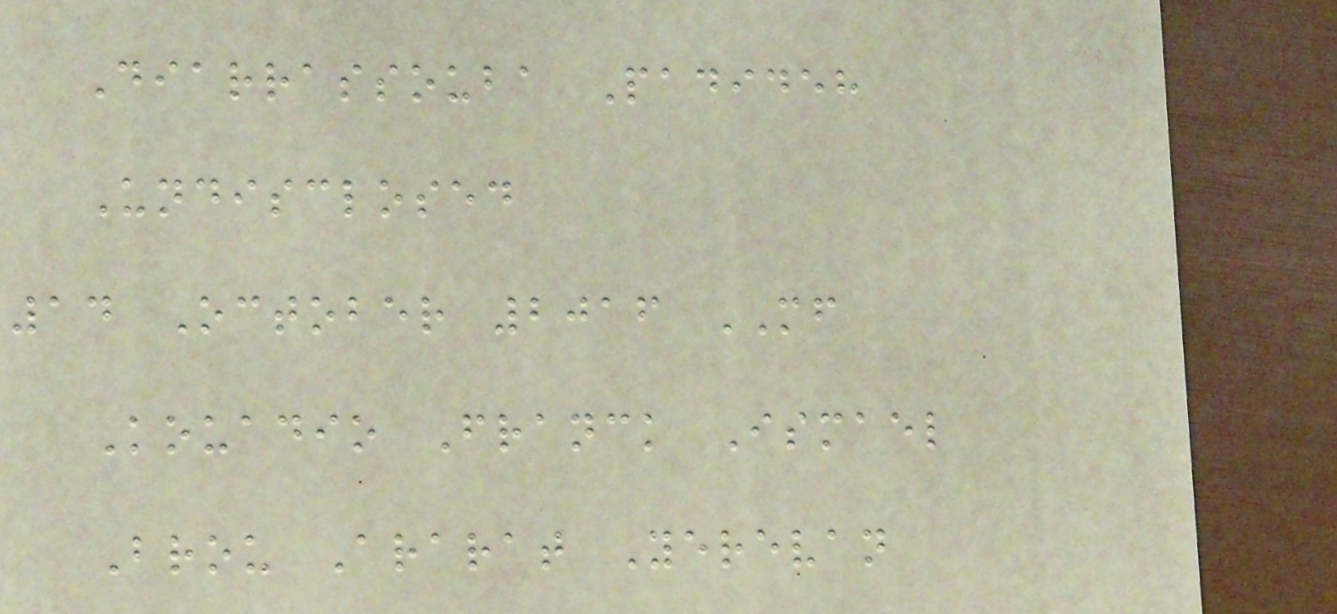Diarrassouba Padideh
Undisclosed
14 October 2016 MF
Kouadio Franck Ismael
Brou Ararat Yerevan
